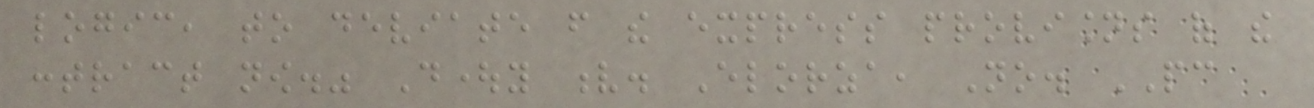logic, to deviate from the express provisions of the
contract now." Doughty v. Elorza, No. PC
